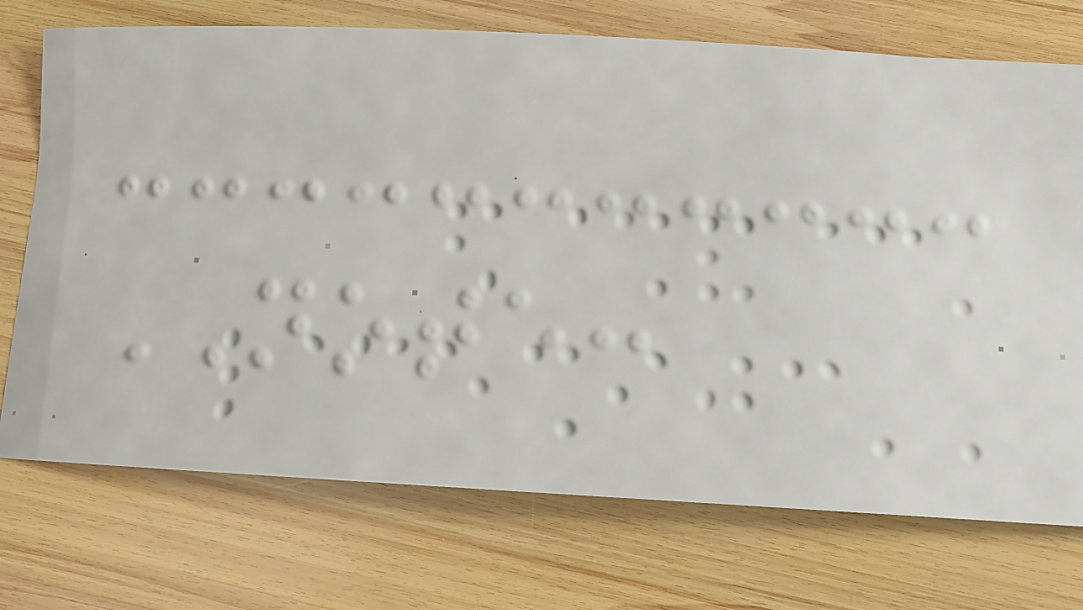NOTE:
